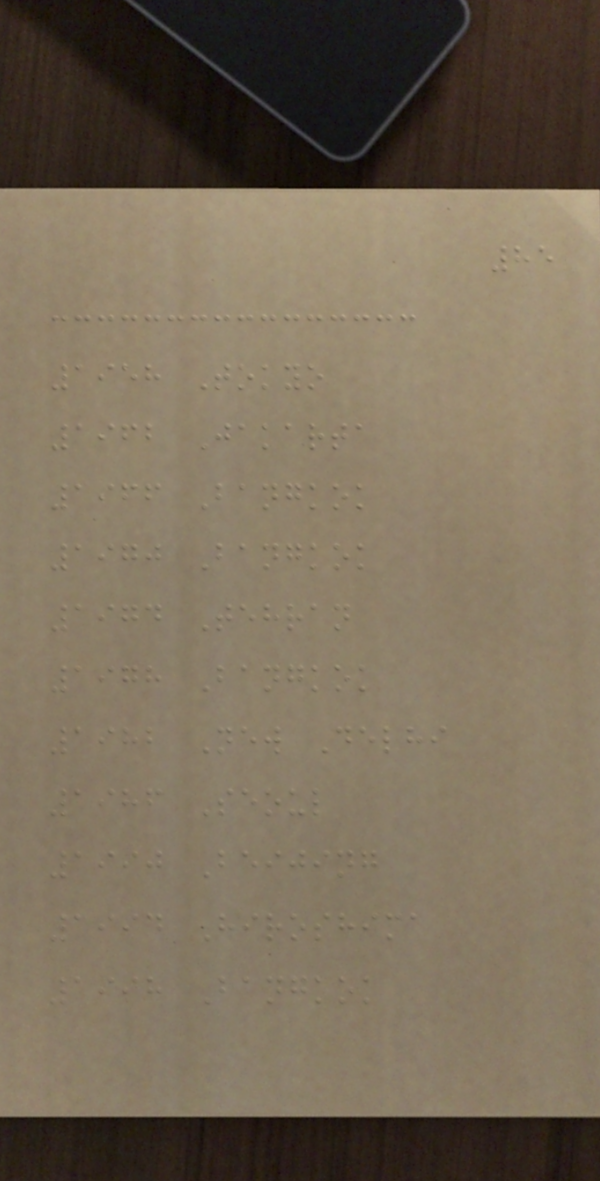85
1958 Tokyo
1962 Jakarta
1966 Bangkok
1970 Bangkok
1974 Tehran
1978 Bangkok
1982 New Delhi
1986 Seoul
1990 Beijing
1994 Hiroshima
1998 Bangkok
